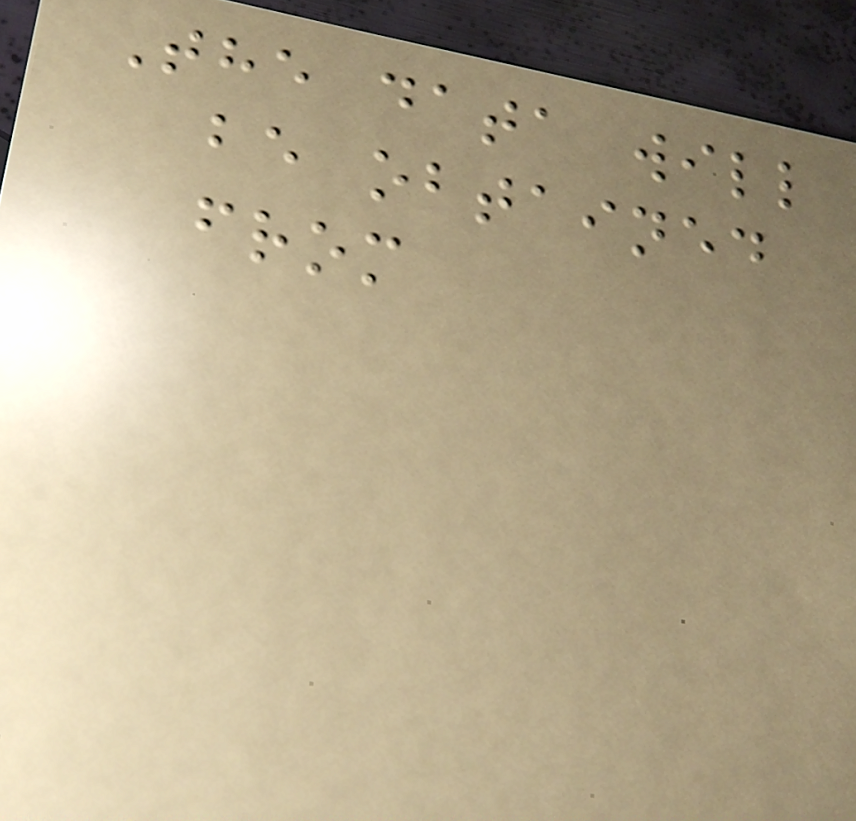The data will
be obtained
from
